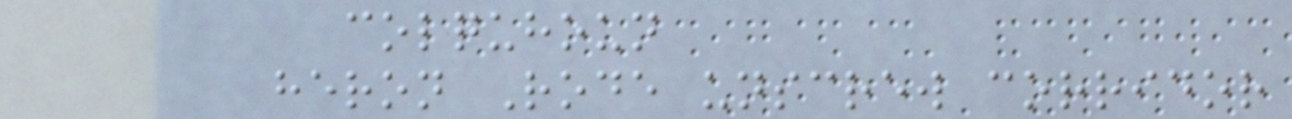colquhoun
heron Rode unscrew corridor
